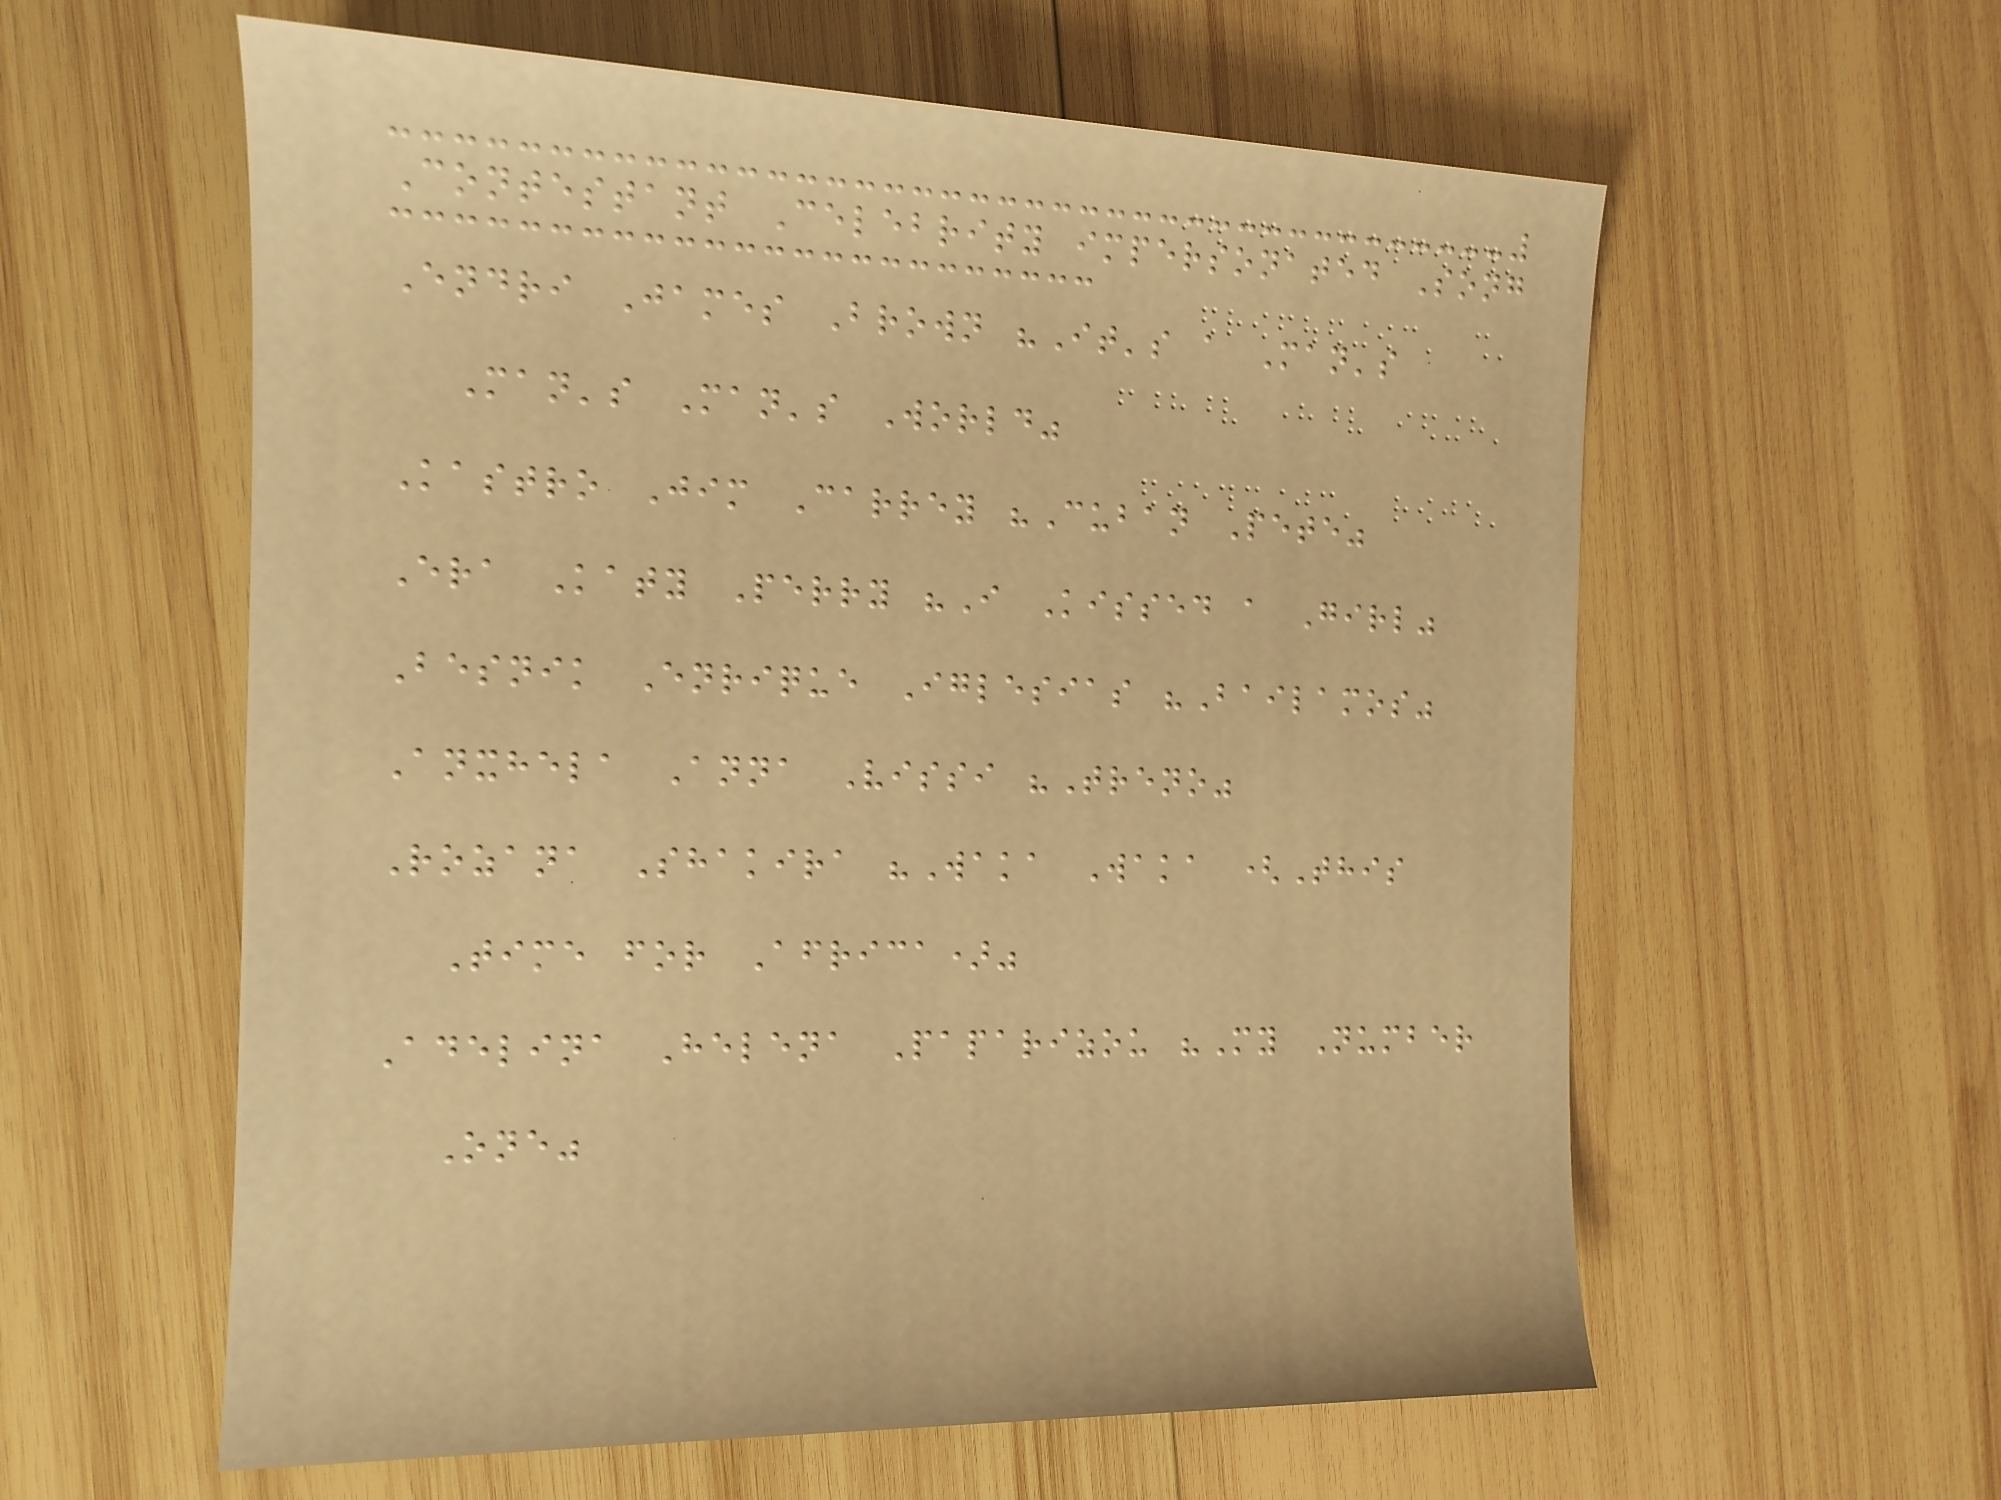Contestant Celebrity impersonated Song
Endri James Brown "It's a Man's
Man's Man's World"
Kastro Jim Carrey "Cuban Pete"
Era Katy Perry "I Kissed a Girl"
Besnik Enrique Iglesias "Bailamos"
Anxhela Anna Vissi "Treno"
Rozana Shakira "Waka Waka (This
Time for Africa)"
Adelina Helena Paparizou "My Number
One"
